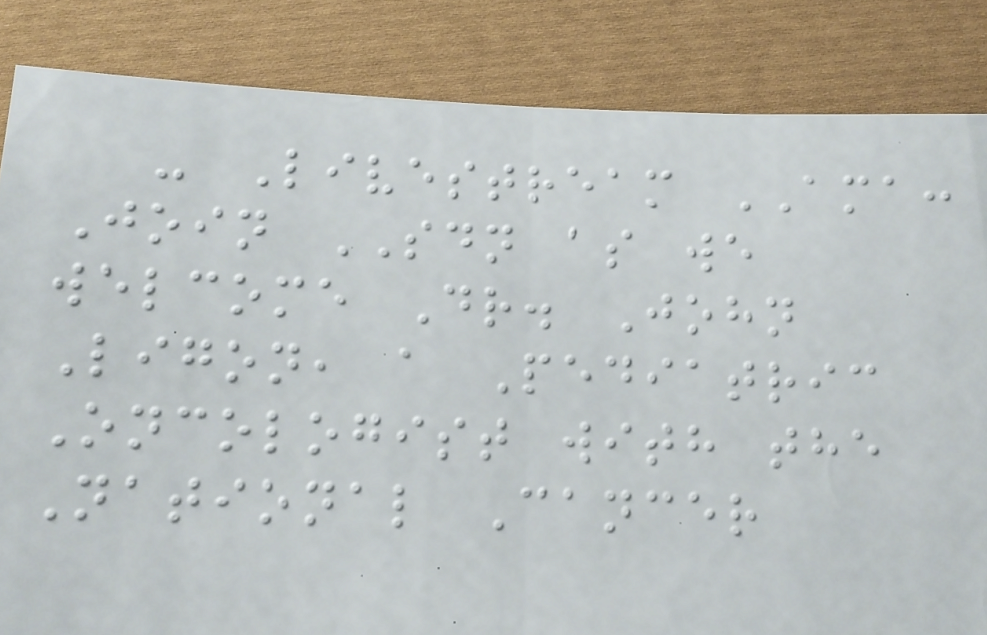- Livestream AMA:
Join SDN as we
welcome Dr. John
Ligon, a Pediatric
Oncologist with the
National Cancer
